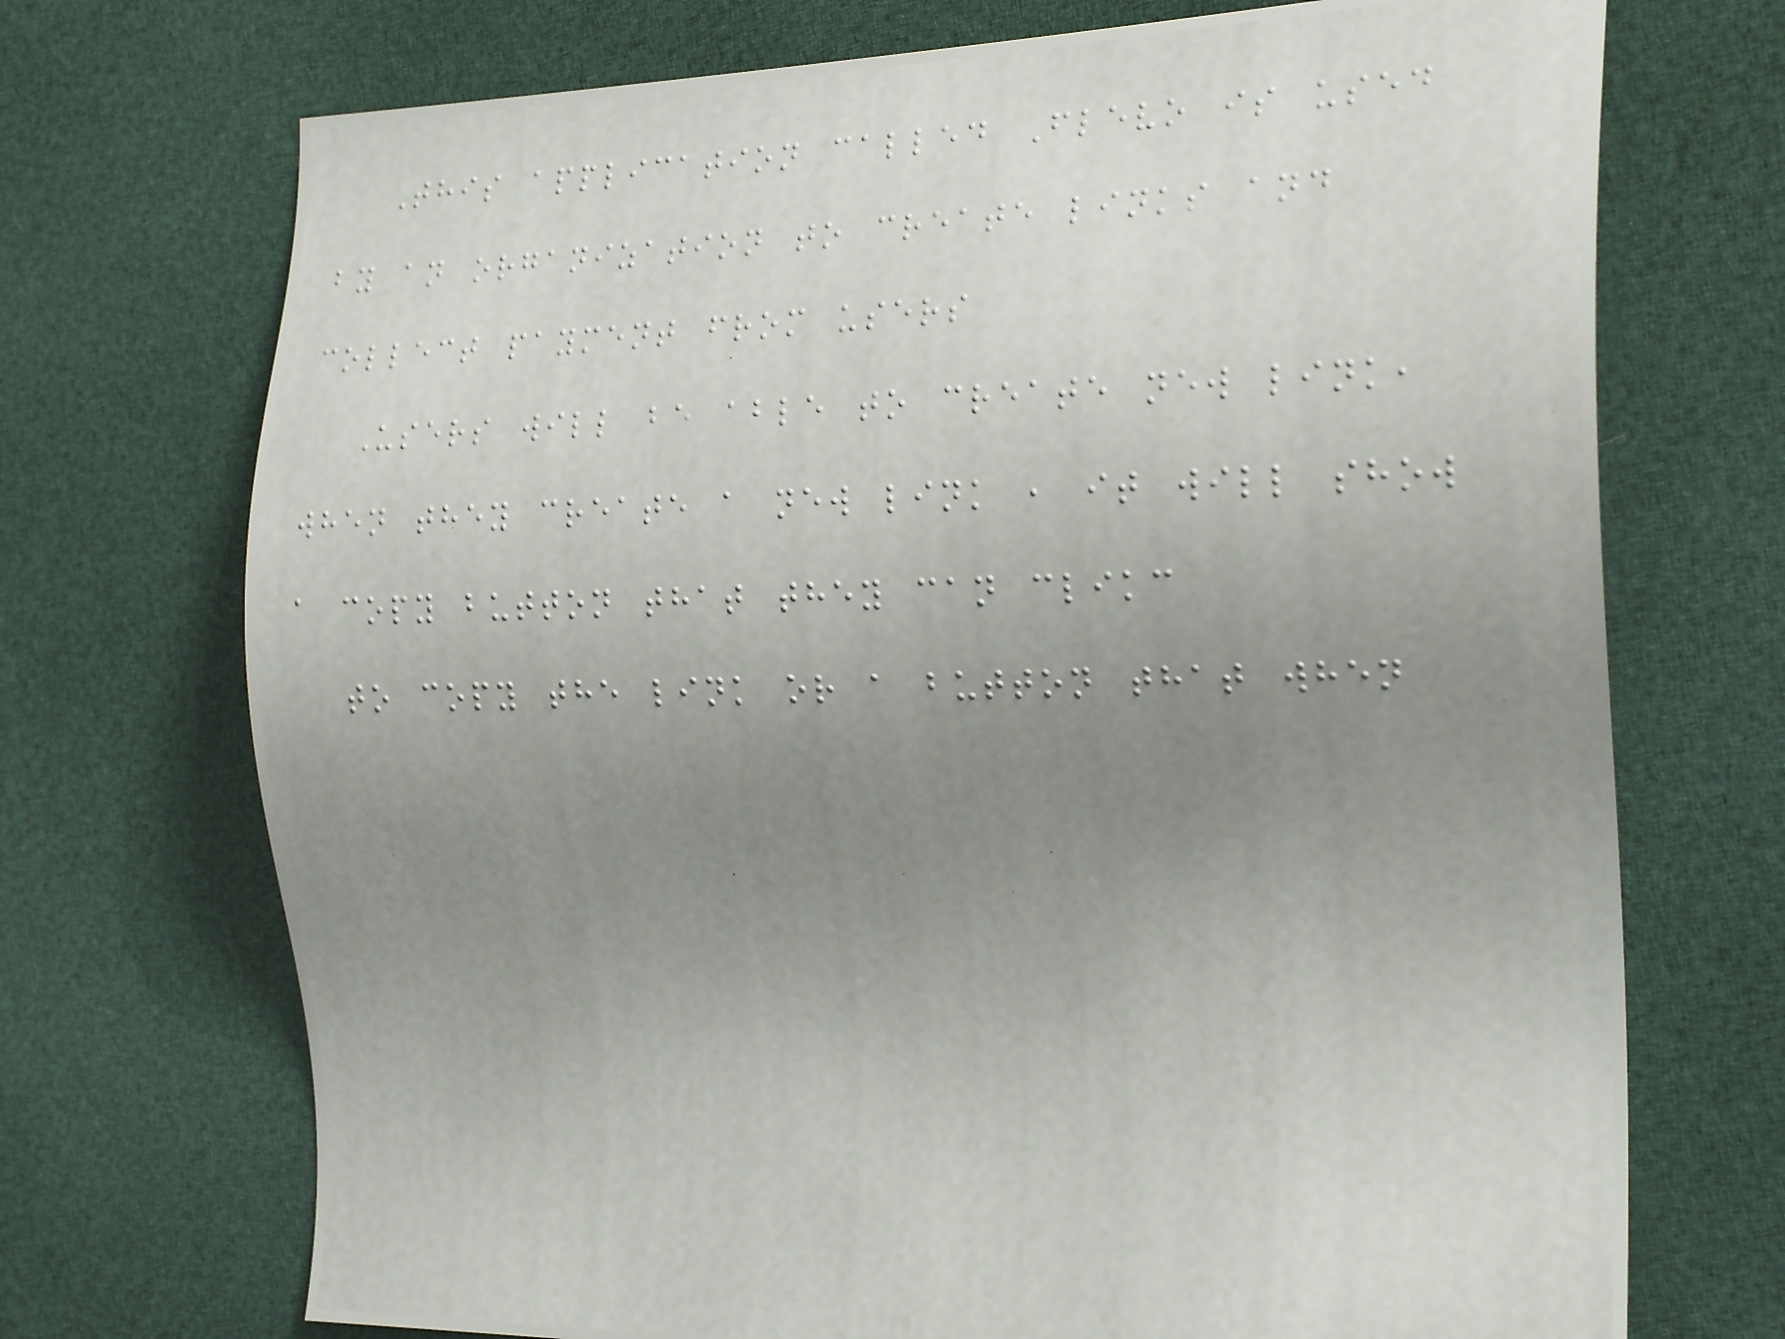This application called Flevo is used
by an organization to create links and
collect payment from users
Users will be able to create new link,
when they create a new link , it will show
a copy button that they can clikc
to copy the link or a button that when
